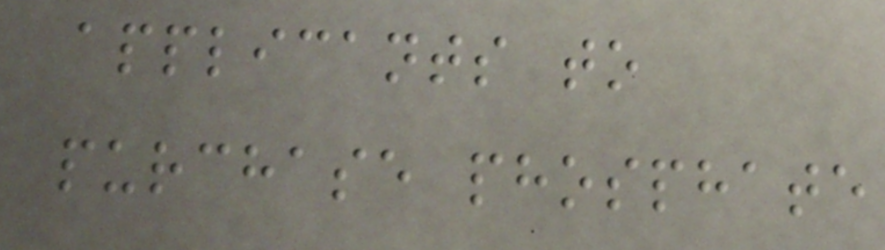applicants to
purchase phosphate
